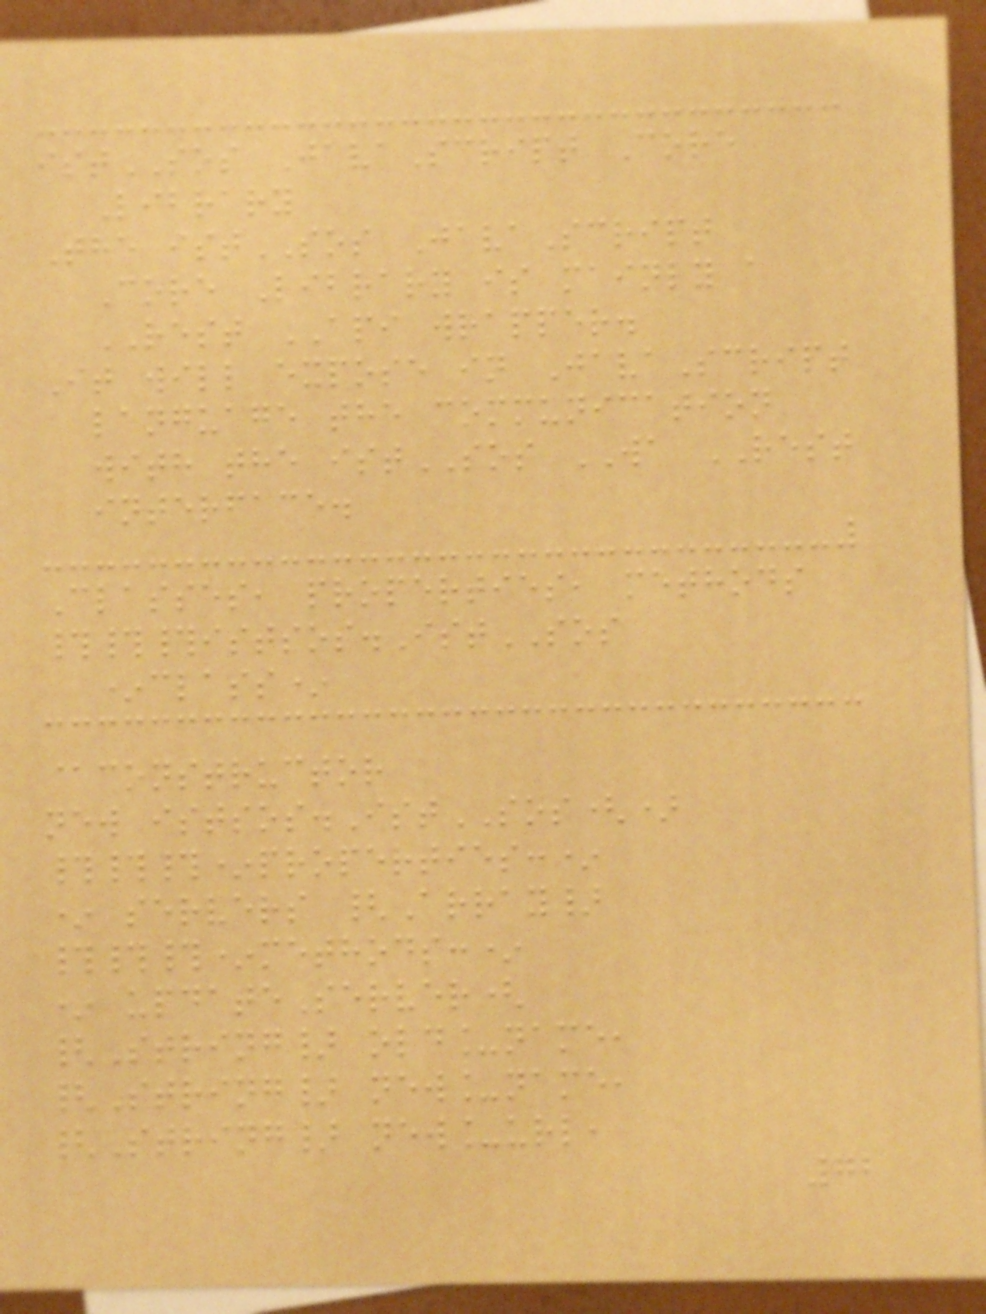istSOS JavaScript Core
Library
The istSOS JavaScript
Core Library is mainly a
REST API wrapper.
It will expose in JavaScript
language the communication
with the istSOS WA REST
interface.
Classes, properties, methods
###istsos.IstSOS
*class*
@constructor
new istsos.IstSOS()
###*properties:*
* servers {Array}
###*methods:*
* updateServer(
{String} old_name,
{String} new_name,
{String} new_url,
72
